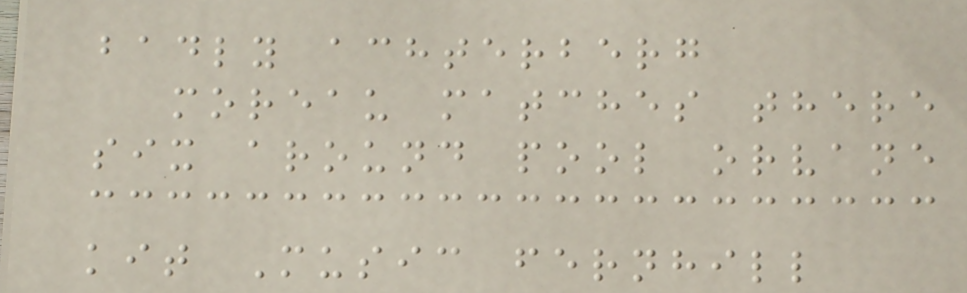badly achterberg
moreau matches there
six around pool orvane
kit Music fernhill
